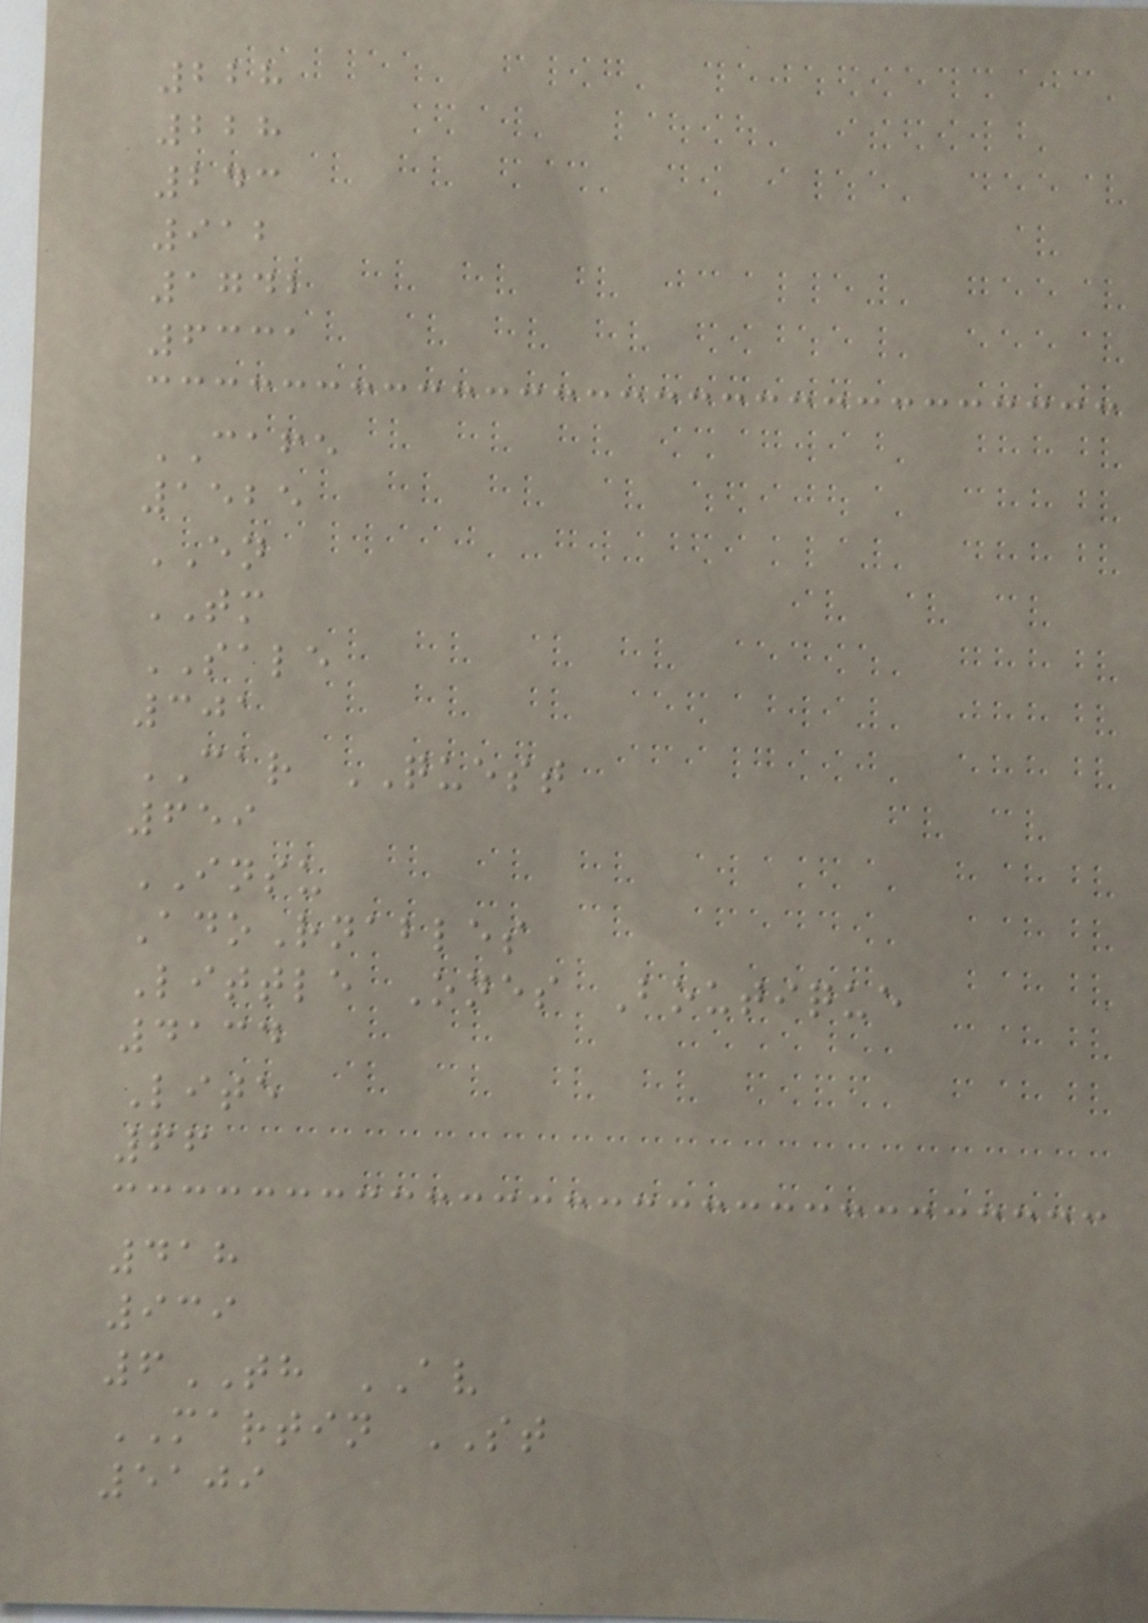228
228
243
912
1742
6331
CAFE
1525
EN
TM
SALE
301
CAR QUEST
659
INSU
AdoRnables
Little Ones Boutique
4134
Lite
66
418
939
6TH AV
MARTIN ST
5109
